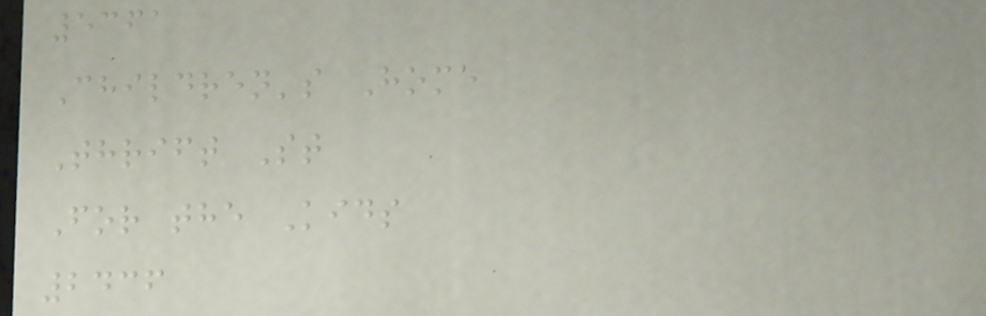5361
Children's Home
Thrift St
For the Kids
2436
